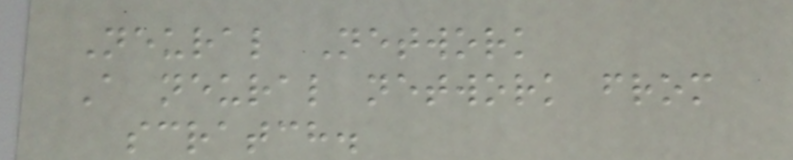Neural Network
A neural network from
scratch.
